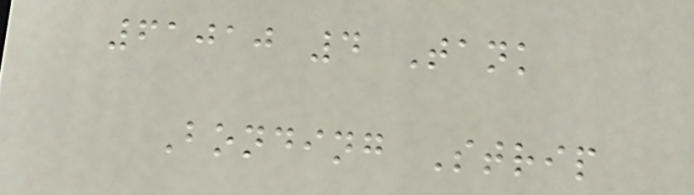61010 4 Tank
Bonding Strip
